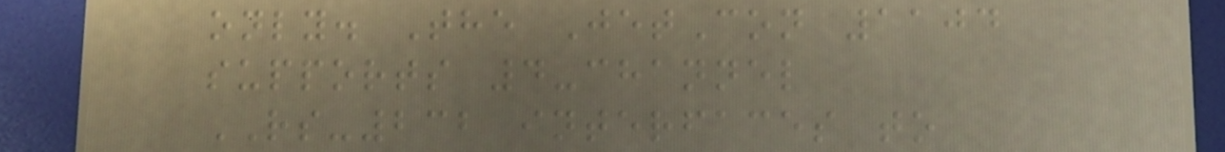only. The JetCon 1104
supports 4-channel
RS-232 interfaces to
